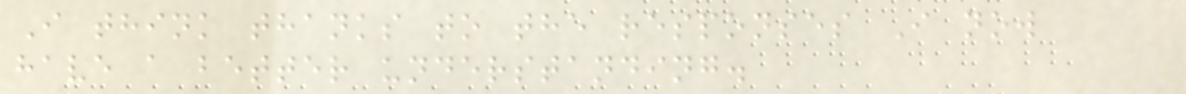I think thanks to the responses I now
have a better understanding.
